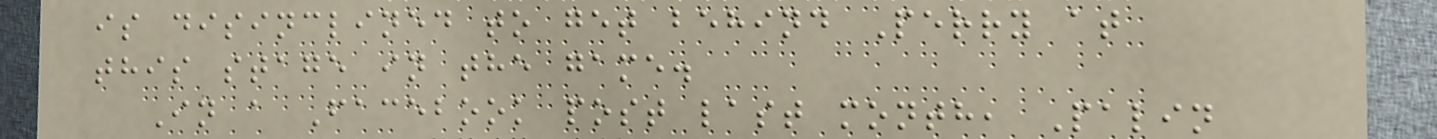is disinclined to get behind Perry at
this stage in the game.
In a Facebook post last month, Palin
